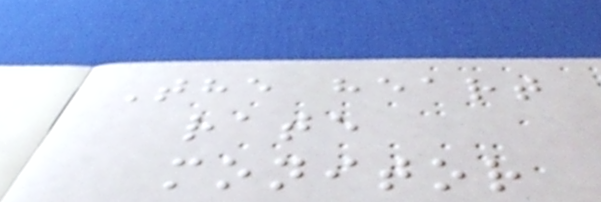The heart
rate
monitor
